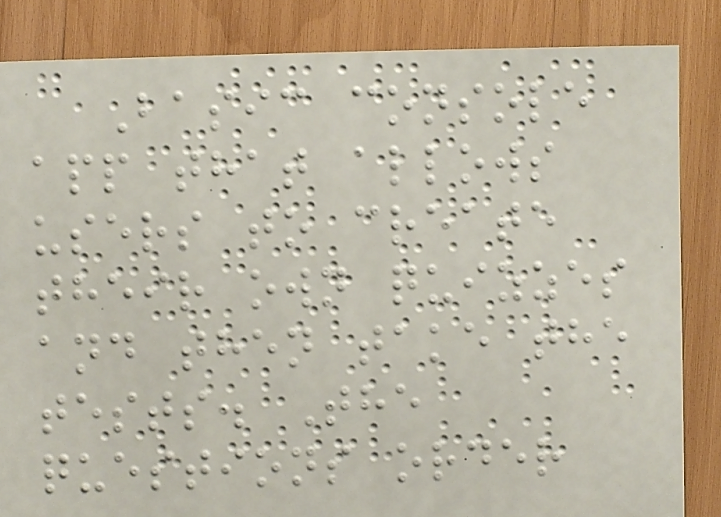Basic console
app that allows
users to create
their own quizzes
and then take the
tests. The
questions order
